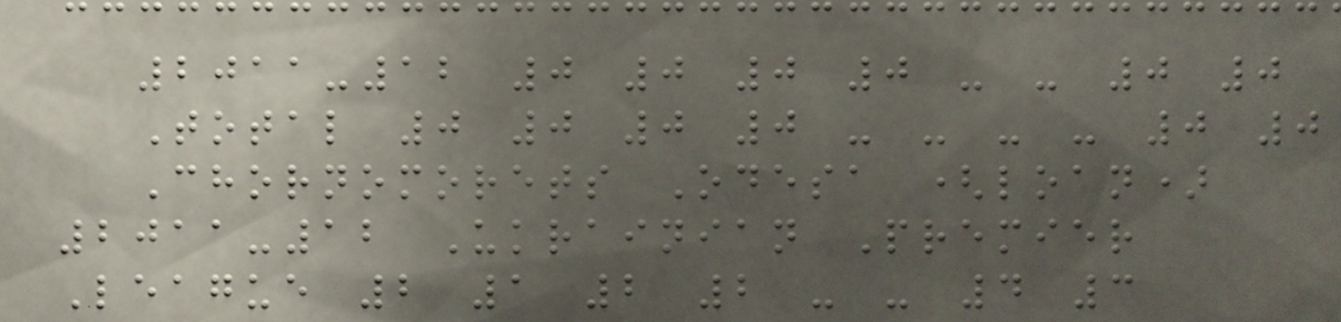2011-12 0 0 0 0 - - 0 0
Total 0 0 0 0 - - - - 0 0
Chornomorets Odesa (loan)
2011-12 Ukrainian Premier
League 2 1 2 2 - - 4 3
